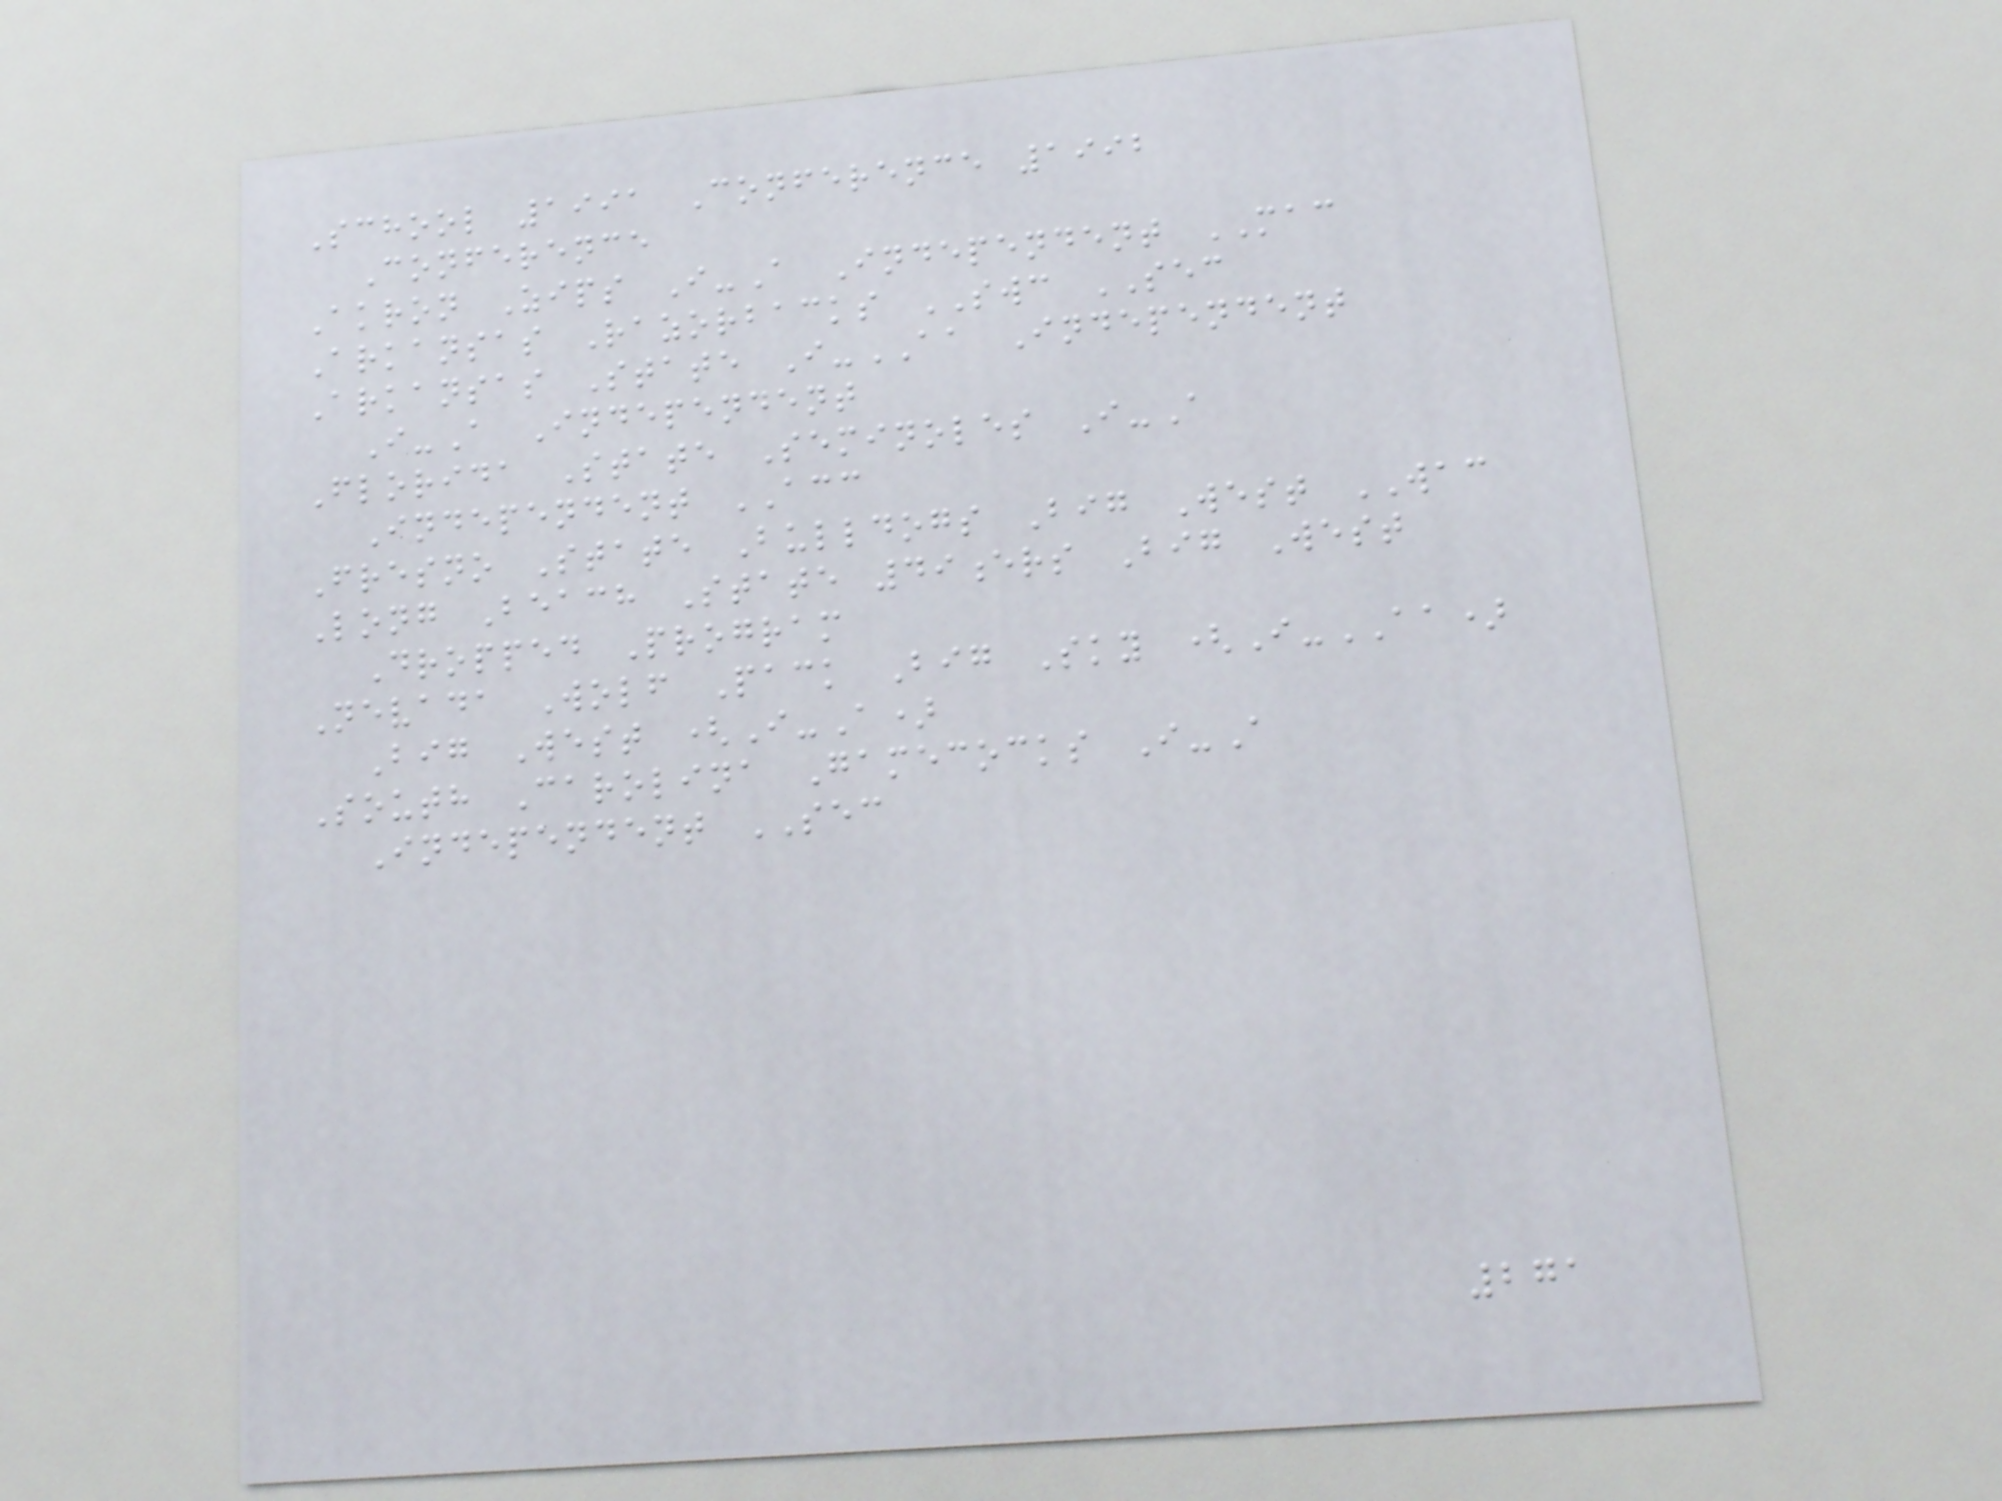School 1991 Conference 1992
Conference
Akron Zips I-A Independent MAC
Arkansas Razorbacks SWC SEC
Arkansas State I-AA Independent
I-A Independent
Florida State Seminoles I-A
Independent ACC
Fresno State Bulldogs Big West WAC
Long Beach State 49ers Big West
Dropped Program
Nevada Wolf Pack Big Sky (I-AA)
Big West (I-A)
South Carolina Gamecocks I-A
Independent SEC
271
